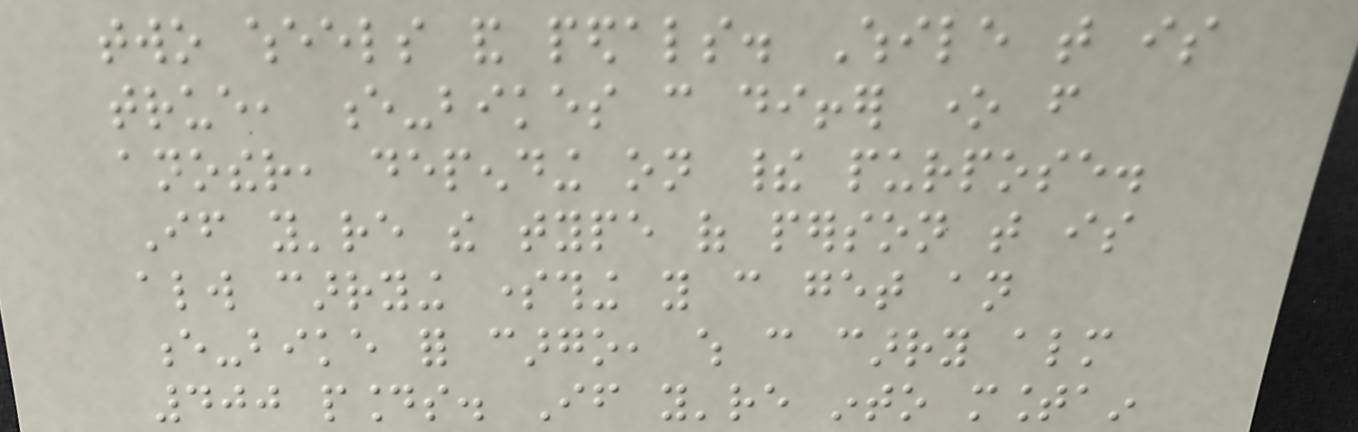two wheels and pedals. While that is
true, e-bikes can differ one from
another, depending on their purpose.
If you're the type of person that is
always carrying something you can get an
e-bike for cargo, which can carry almost
400 pounds. If you're into mountain
